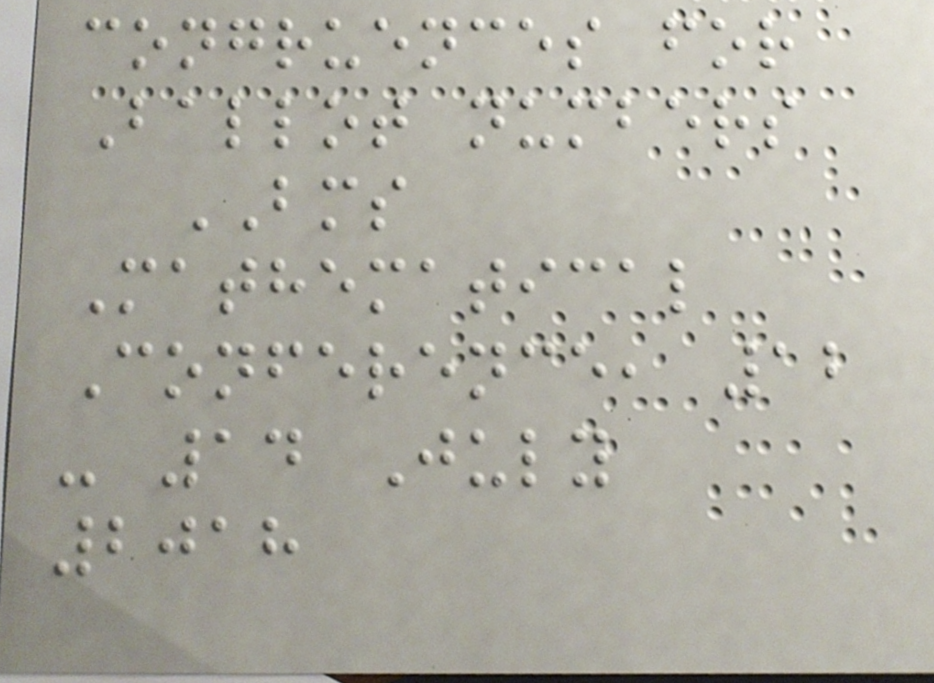congruences for
Ballot numbers
BMS
Mathematical
Conference, 12
- 14 July
2018
